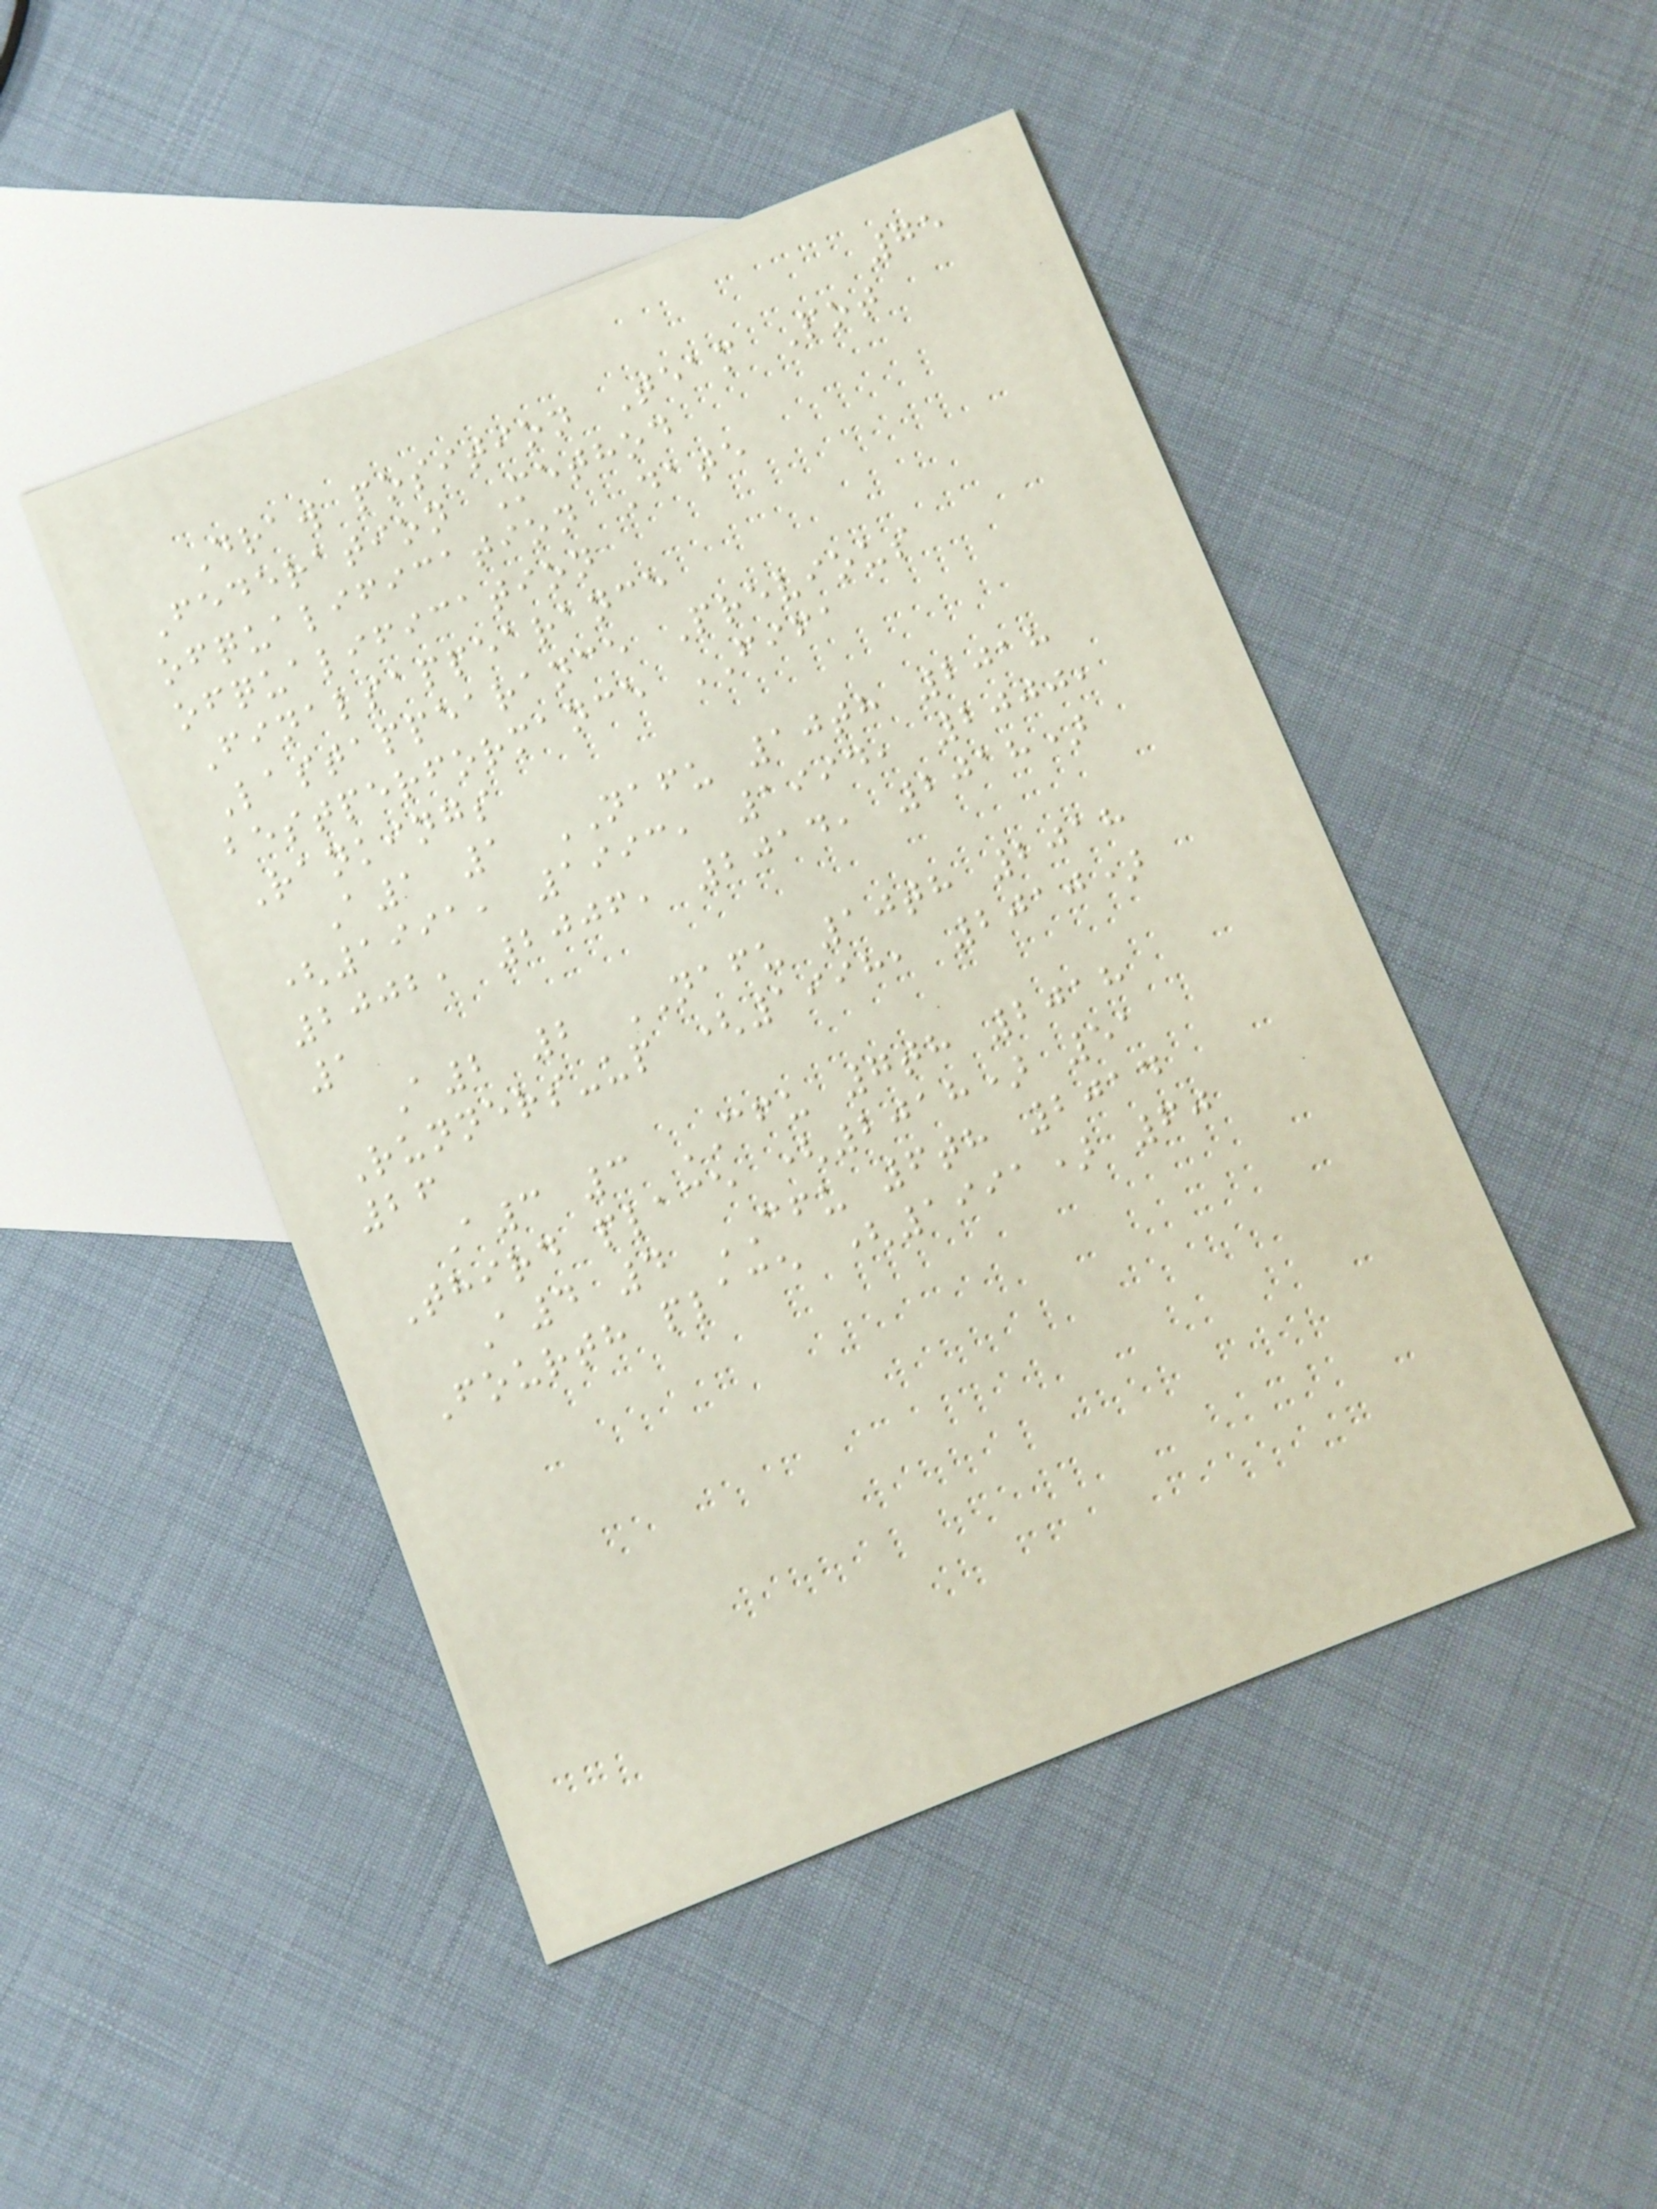75
Draw position Team Pot
Federation Method
ofqualification Date
ofqualification
Finalsappearance
Lastappearance Previous
bestperformance FIFA
Rankings
A1 1 NAFU 10th 2018
(1991, 1993, 1994, 2000,
2002, 2006, 2014, 2018)
1
A2 2 NAFU 10th 2018
Runners-up (1998, 2010)
26
A3 3 CFU 7th 2018
Third place (2018) 51
A4 4 CFU 6th 2014
Fourth place (1991) 60
